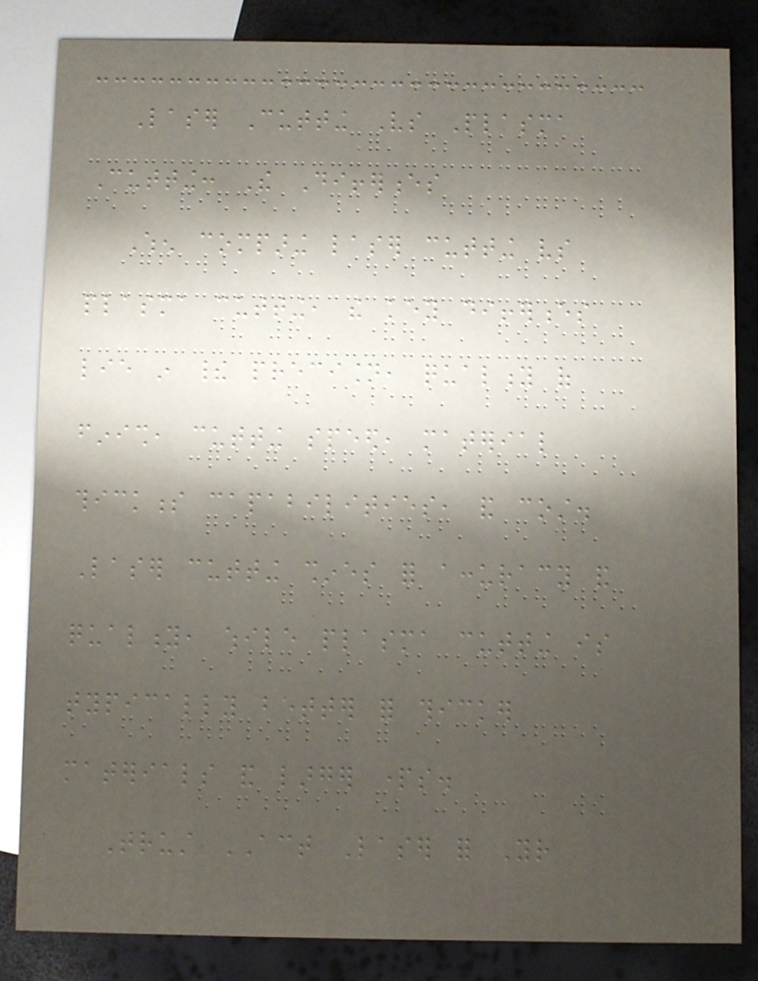Laser Cutting Vs Plasma
Cutting: The Differences
When comparing laser cutting vs
plasma cutting, the key differences
lie in their precision, quality of
finish, cutting speed, material
thickness capabilities, and cost.
Laser cutting shines for accuracy and
quality, while plasma cutting is
typically better for thicker
materials and larger parts.
Trust ACT Laser for Your
